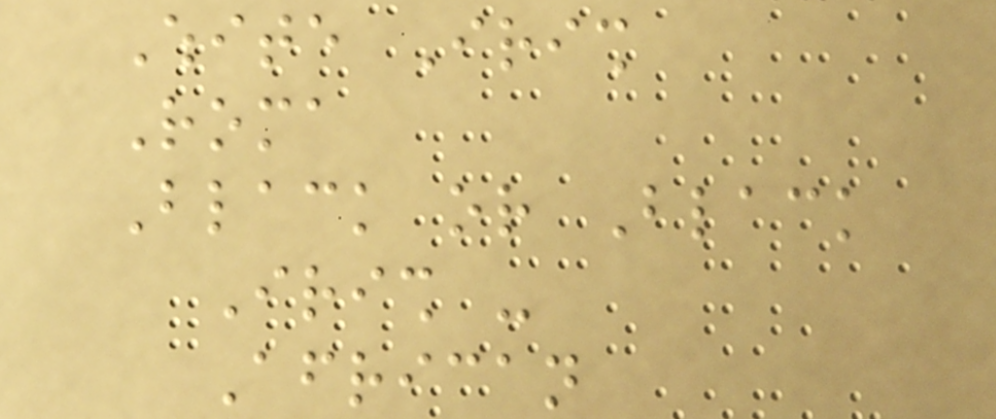White Irish
Roma
Black or Black
Irish -
African
